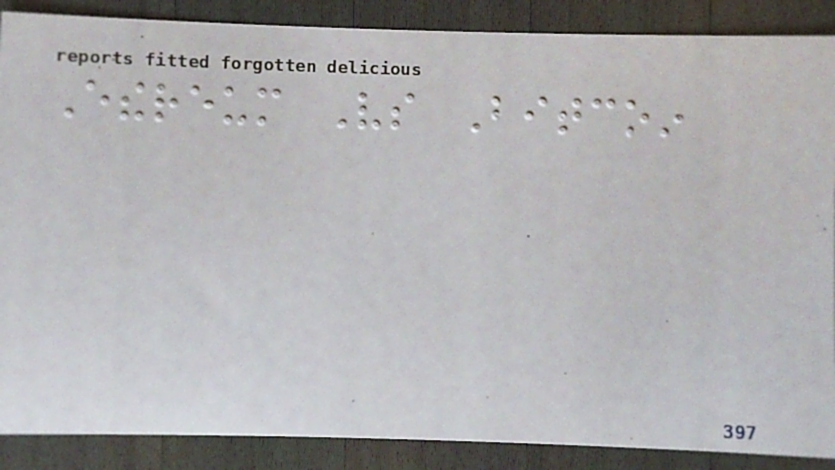Ethereum Vs Bitcoin
